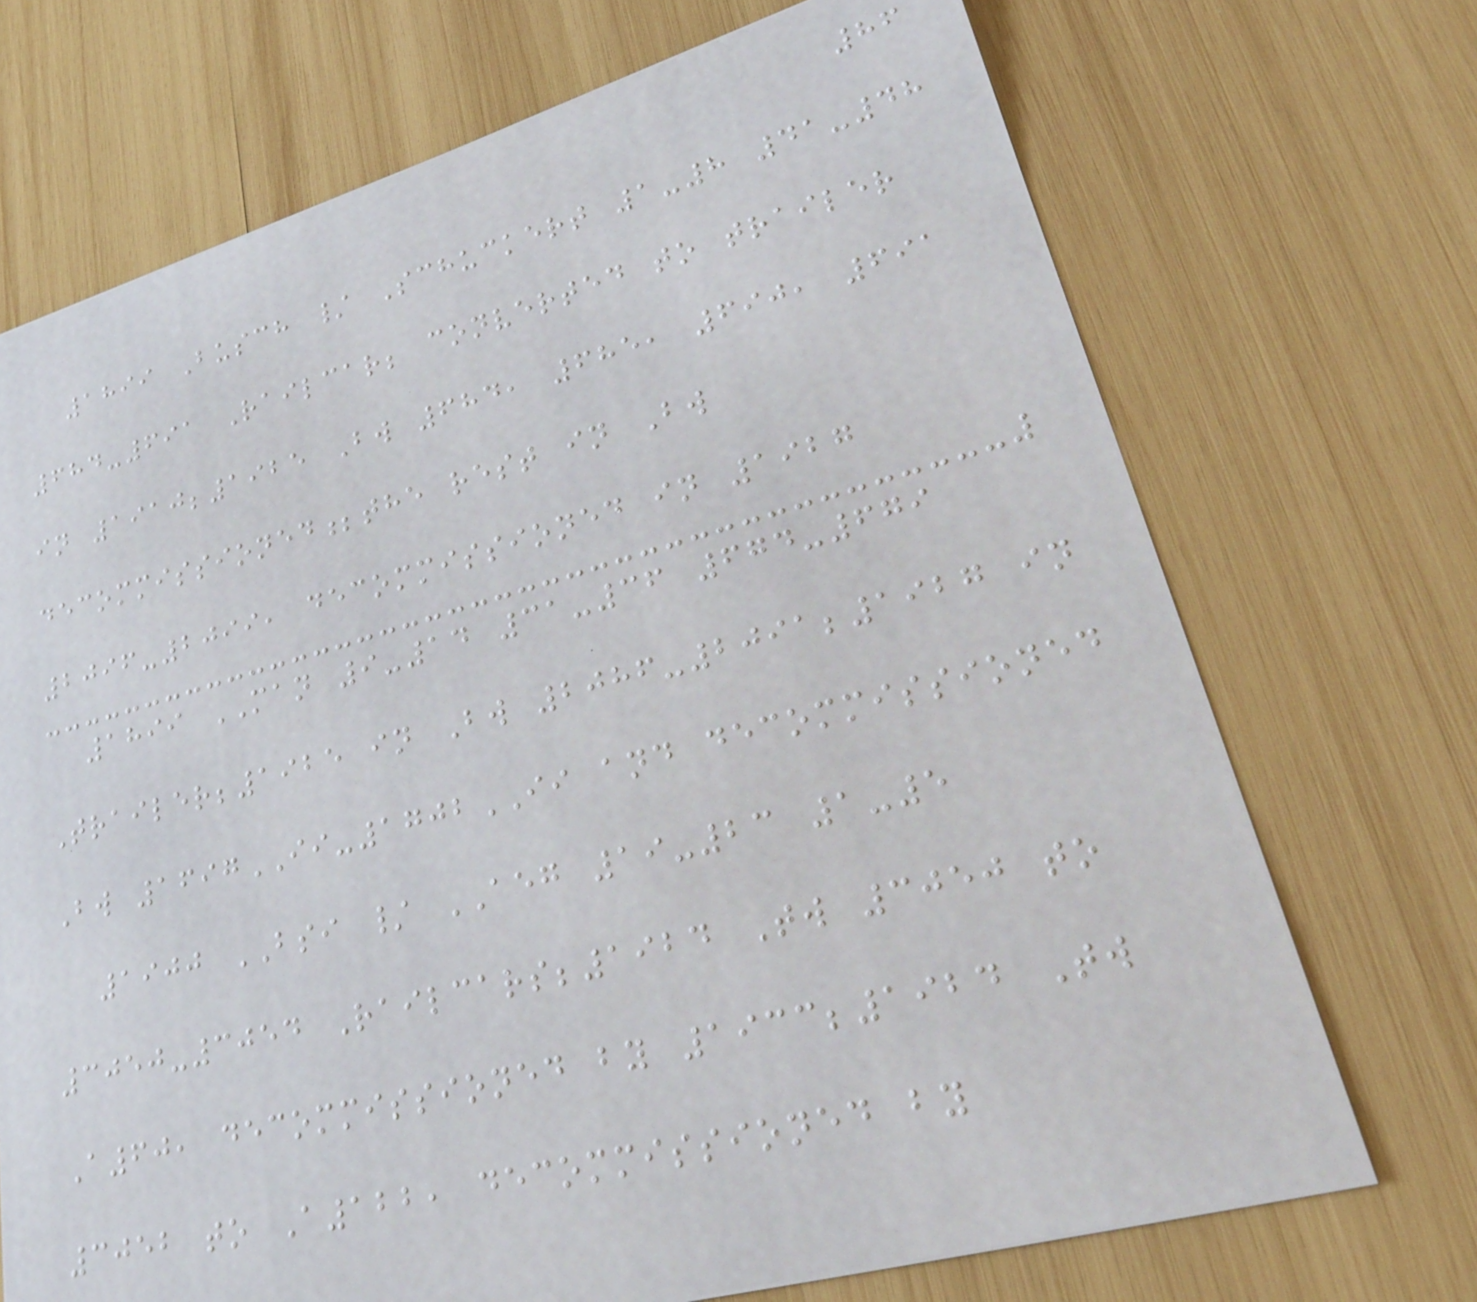86
1899 Busch / Schuckert 1-8 41-48
684-691 Railcar; converted to trailer
in 1910;1925 Bw 684, 685, 690, 691
decommissioned;the rest in Bw
2096-2099, decommissioned in 1927
1899 MAN 9-14 31-36 674-679
Trailer;1925 in Bw 2086-2091;1927 in
Bw 1697II-1702II and decommissioned
1900 BSI / AEG 19-23 1-5
3050-3054 Railcars;1924 Tw 3050 to
A60, decommissioned by 1933;1924 Tw
3052 to A122, decommissioned by
